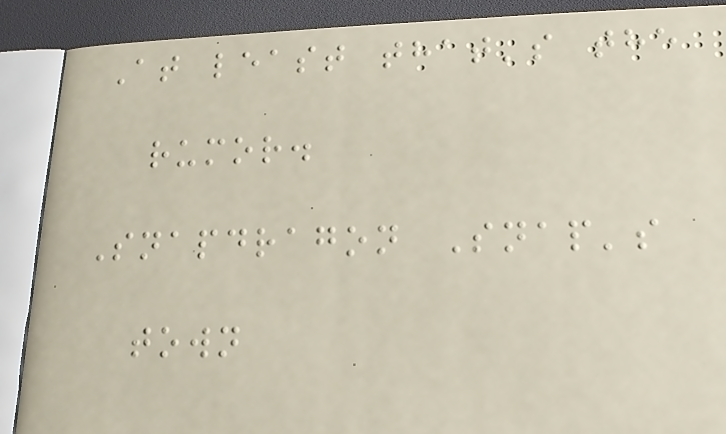At least that's the
rumor.
Snapdragon Snap's
town
